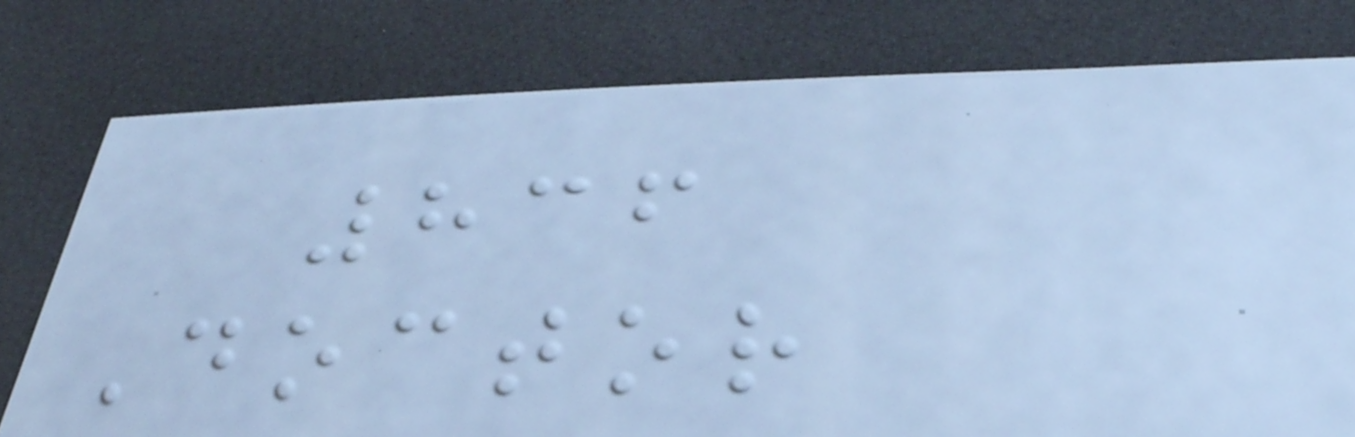836
Doctor
